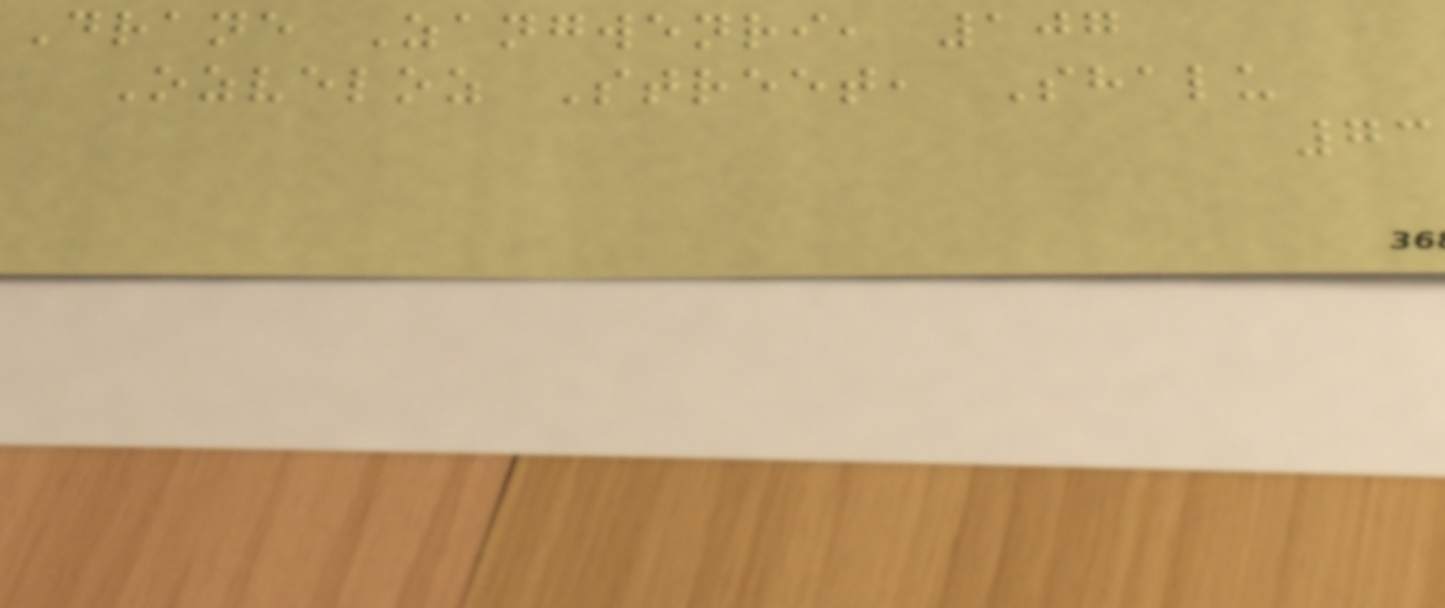Drane Zangwenri, 107
Ozveloz Street, Shalu
73
